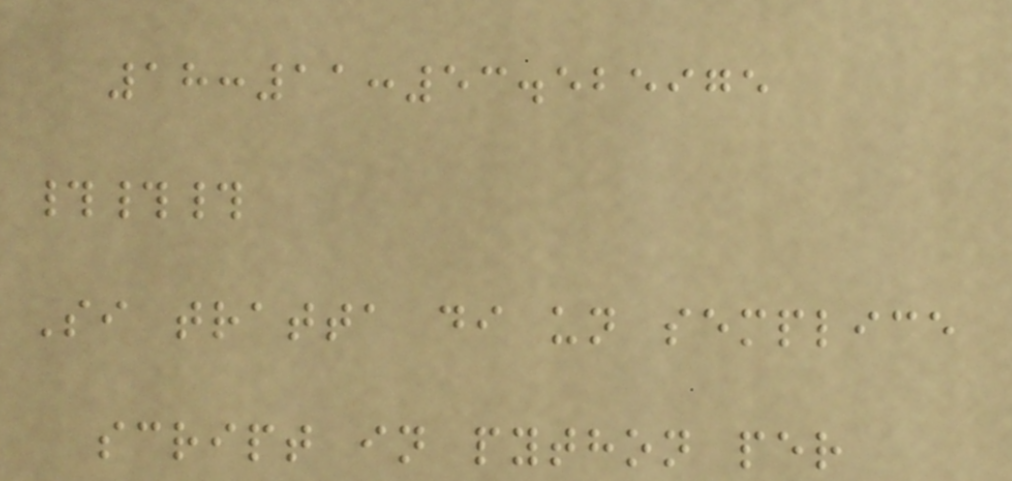18:11:53.525975
###
Si tratta di un semplice
script in python per
